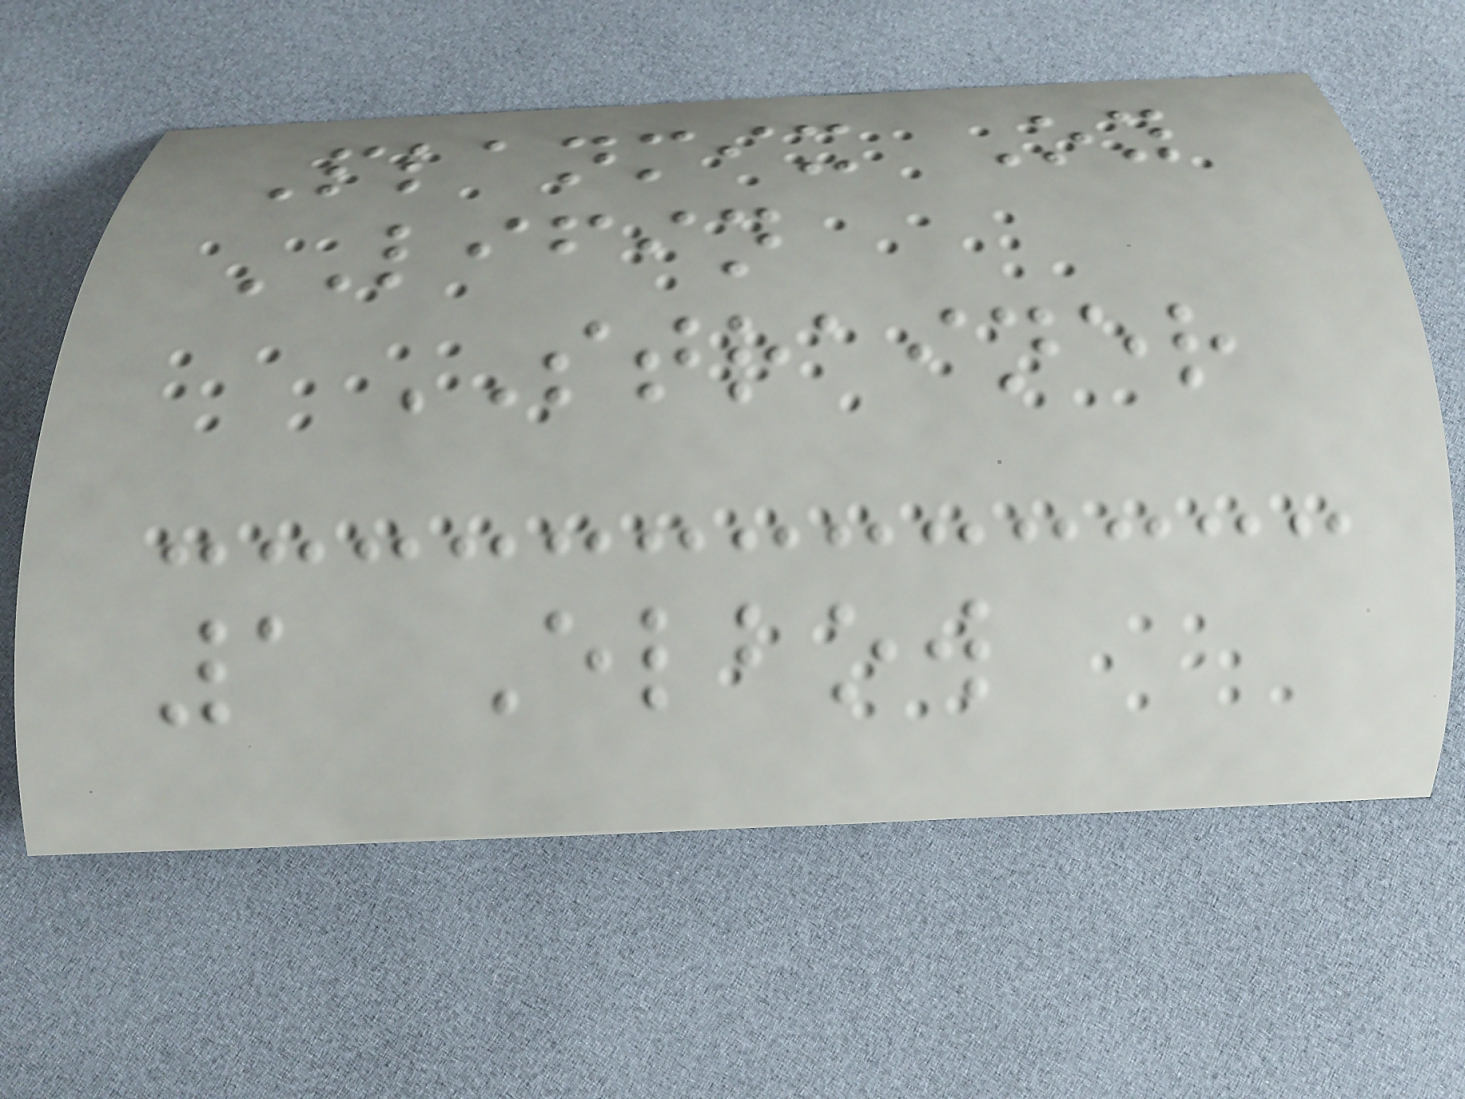Planmix Oy
LIFIN
STRAINER
1 Elbow
